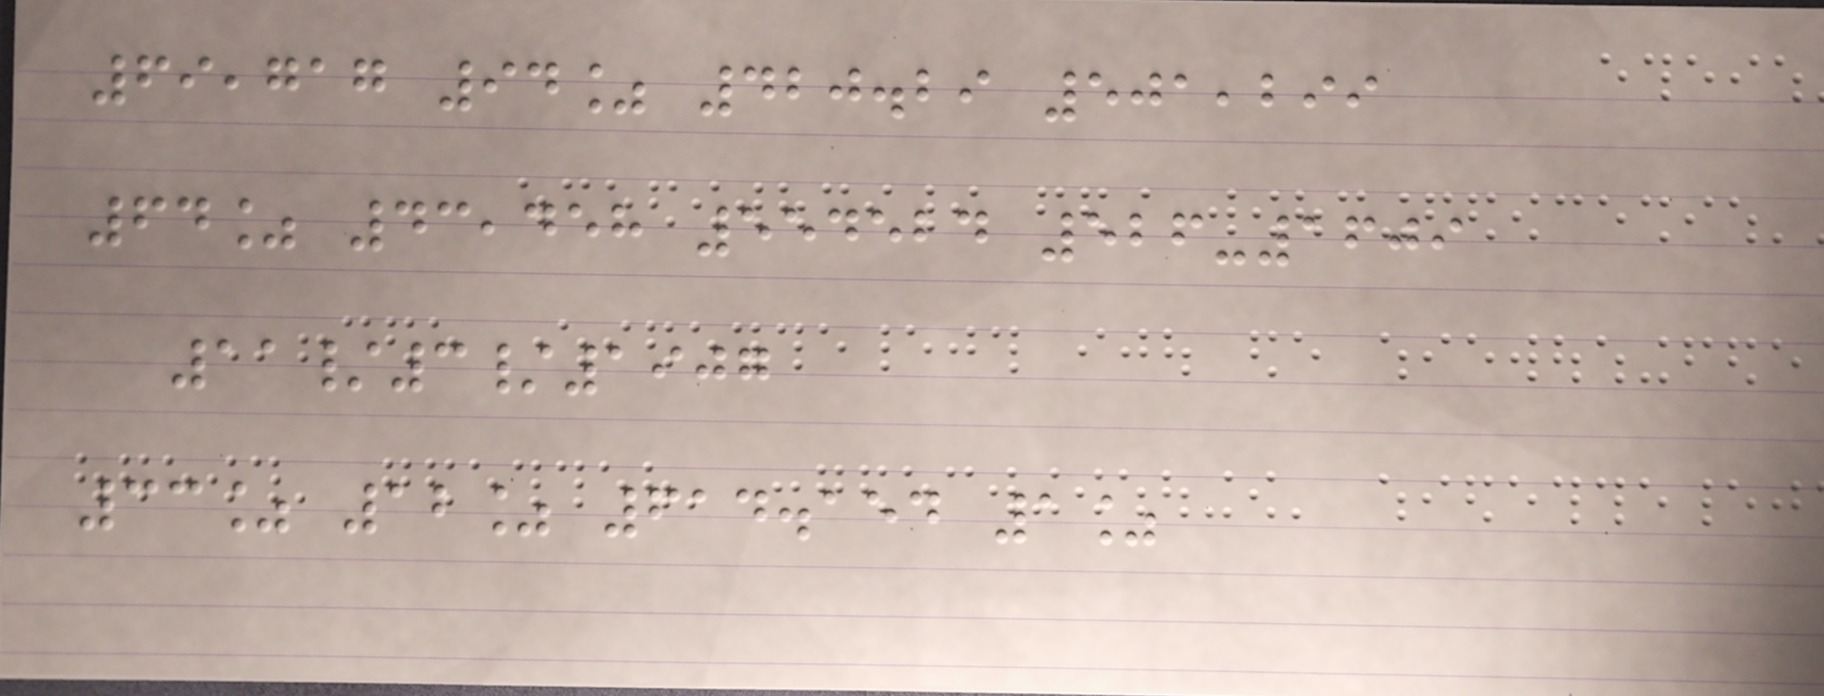69,717 94% 420.29 501,299
64% 43,458 554524 526-1609
11/3/1907
33% 12% 614.154 1%
